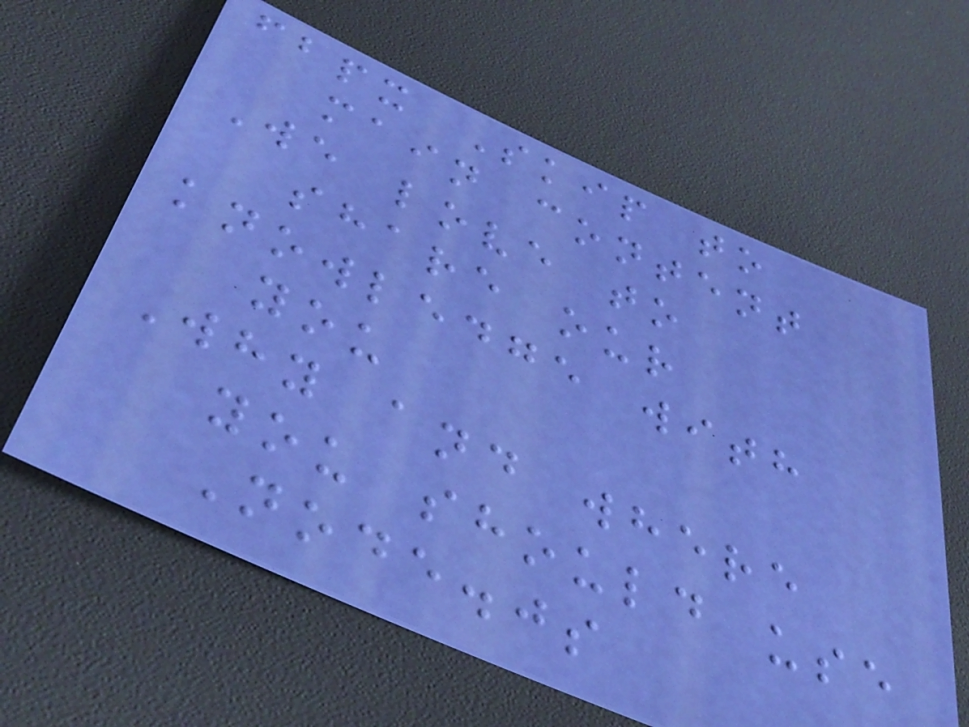fbpx Skip to
main content
We love to
share our
knowledge with
you
Why and where
you should use
Node.js
